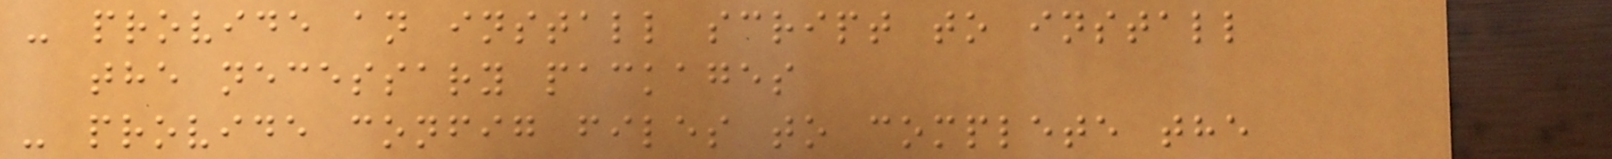- provide an install script to install
the necessary packages
- provide config files to complete the
